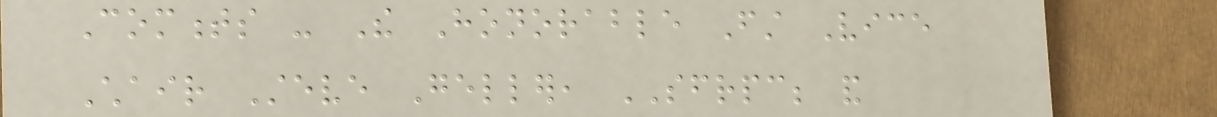Comments - The Honorable First Vice
Chair Steve Geller, SFRPC; and
